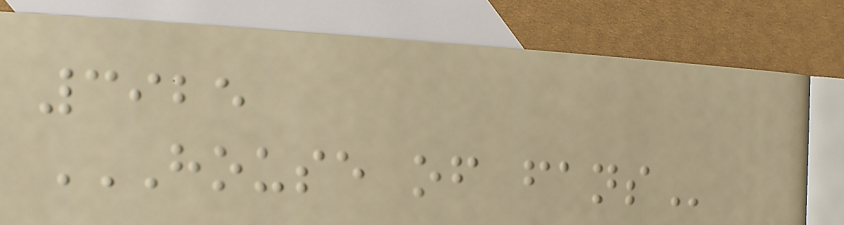3925
HOUSE OF FANS
